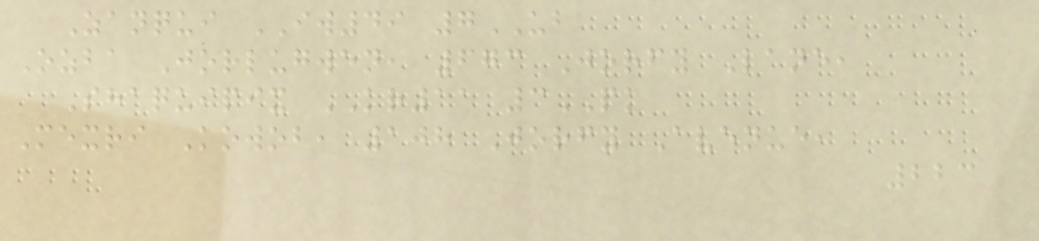Zanqui IW49 7UB
Ozba Jorlugwen, 673 Jorfy Lane,
Shaquipix KR11 3PK
Mexri Kowob, 108 Jorfy Avenue,
223
